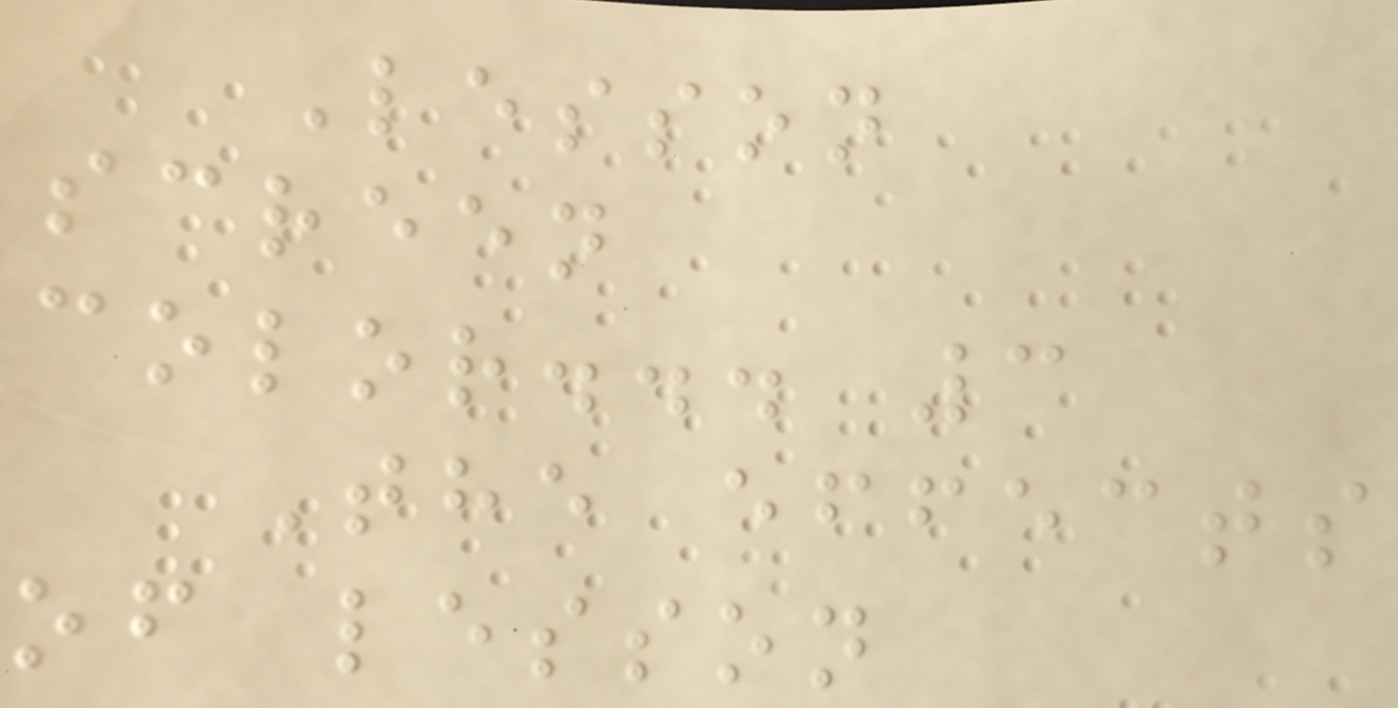Lesson
screen
color... 3
The effects
of lesson
